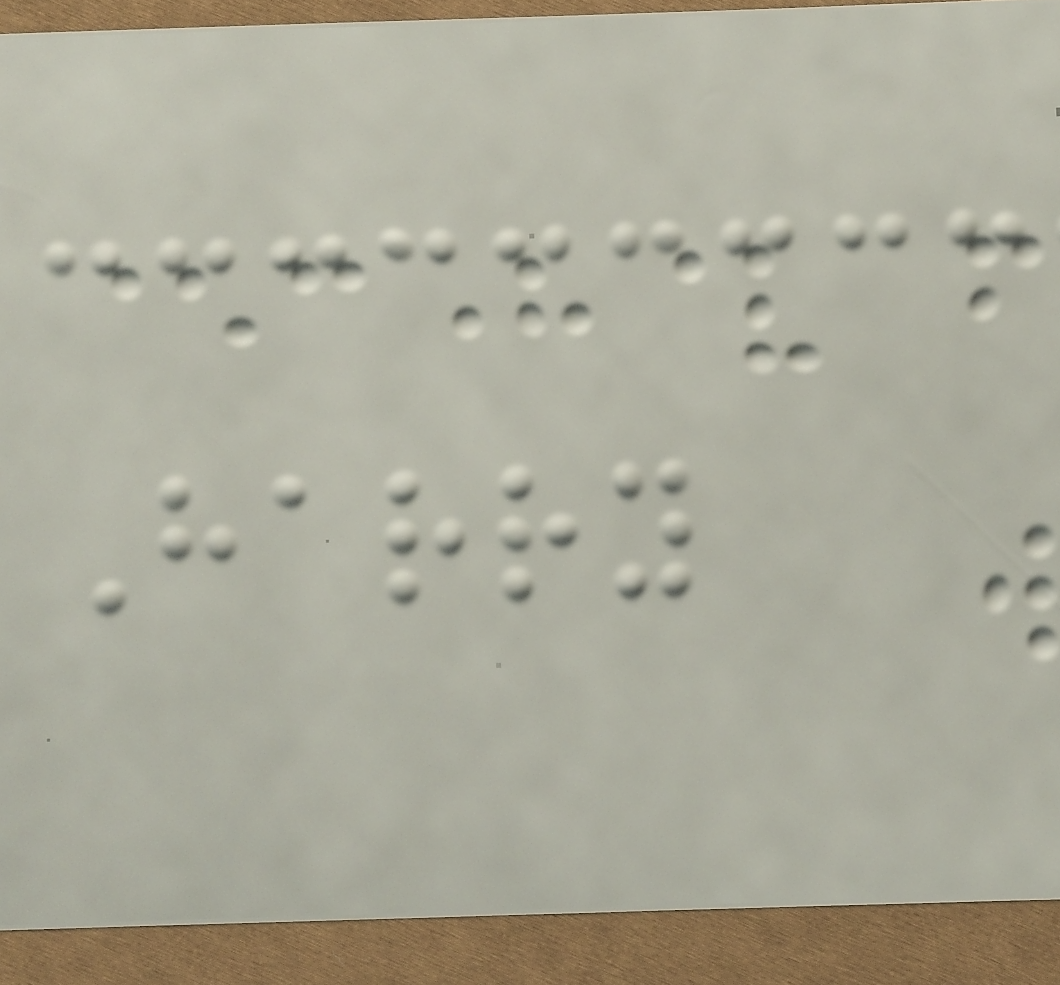Harry
